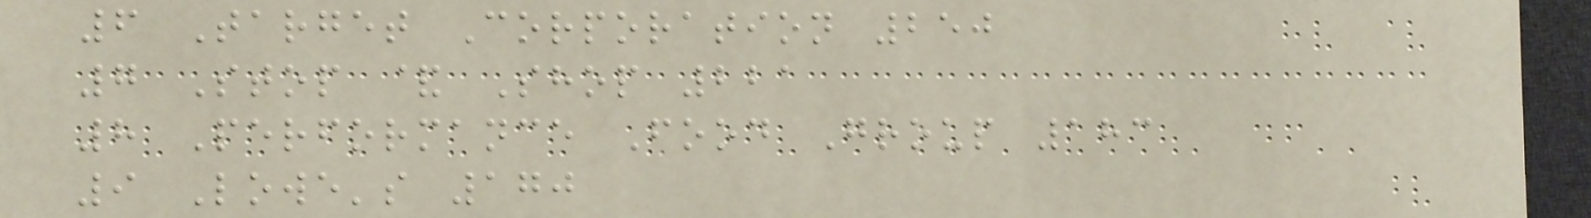6 Target Corporation 250
7 Stop & Shop 221
8 Performance Food Group 183
9 Lowe's 170
